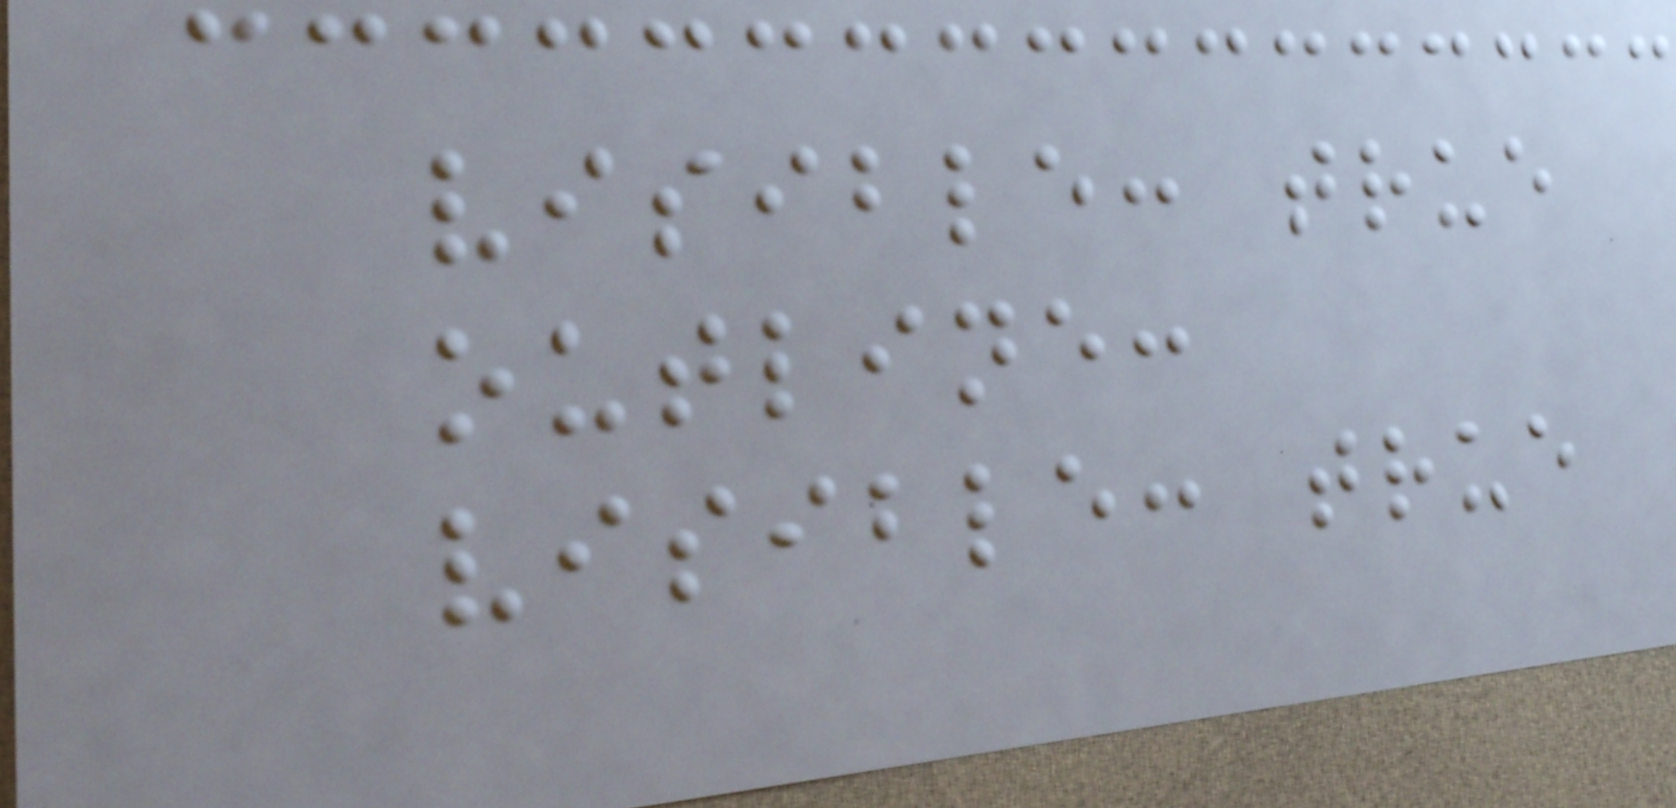visible: true
outline:
visible: true
